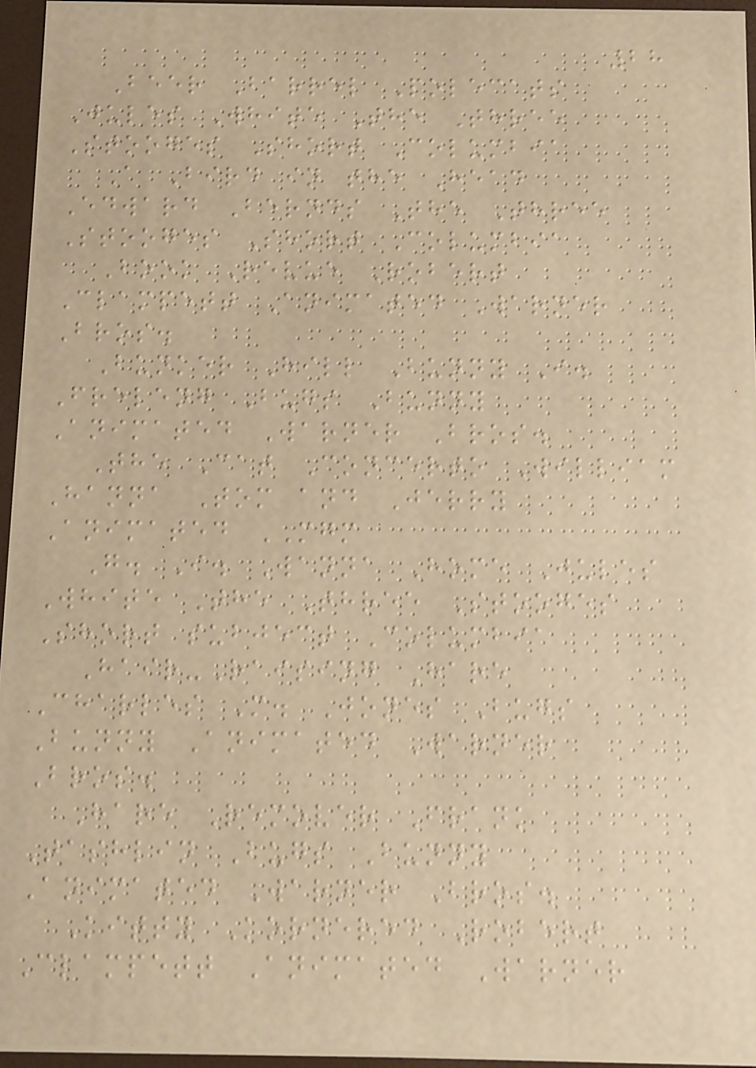28
Beer Barrel Polecats
Jules White The Three
Stooges Short Columbia
A Bird in the Head
Edward Bernds The Three
Stooges Short Columbia
Book Revue Robert
Clampett Animated Warner
Bros.
Bunker Hill Bunny I.
Freleng Bugs Bunny
Animated Warner Bros.
The Cat Concerto William
Hanna Tom and Jerry
Animated MGM
G. I. Wanna Home Jules
White The Three Stooges
Short subject Columbia
Hair-Raising Hare
Charles M. Jones Bugs
Bunny Animated Warner
Bros.
Hare Remover Frank
Tashlin Bugs Bunny
Animated Warner Bros.
Kitty Kornered Robert
Clampett Animated Warner
